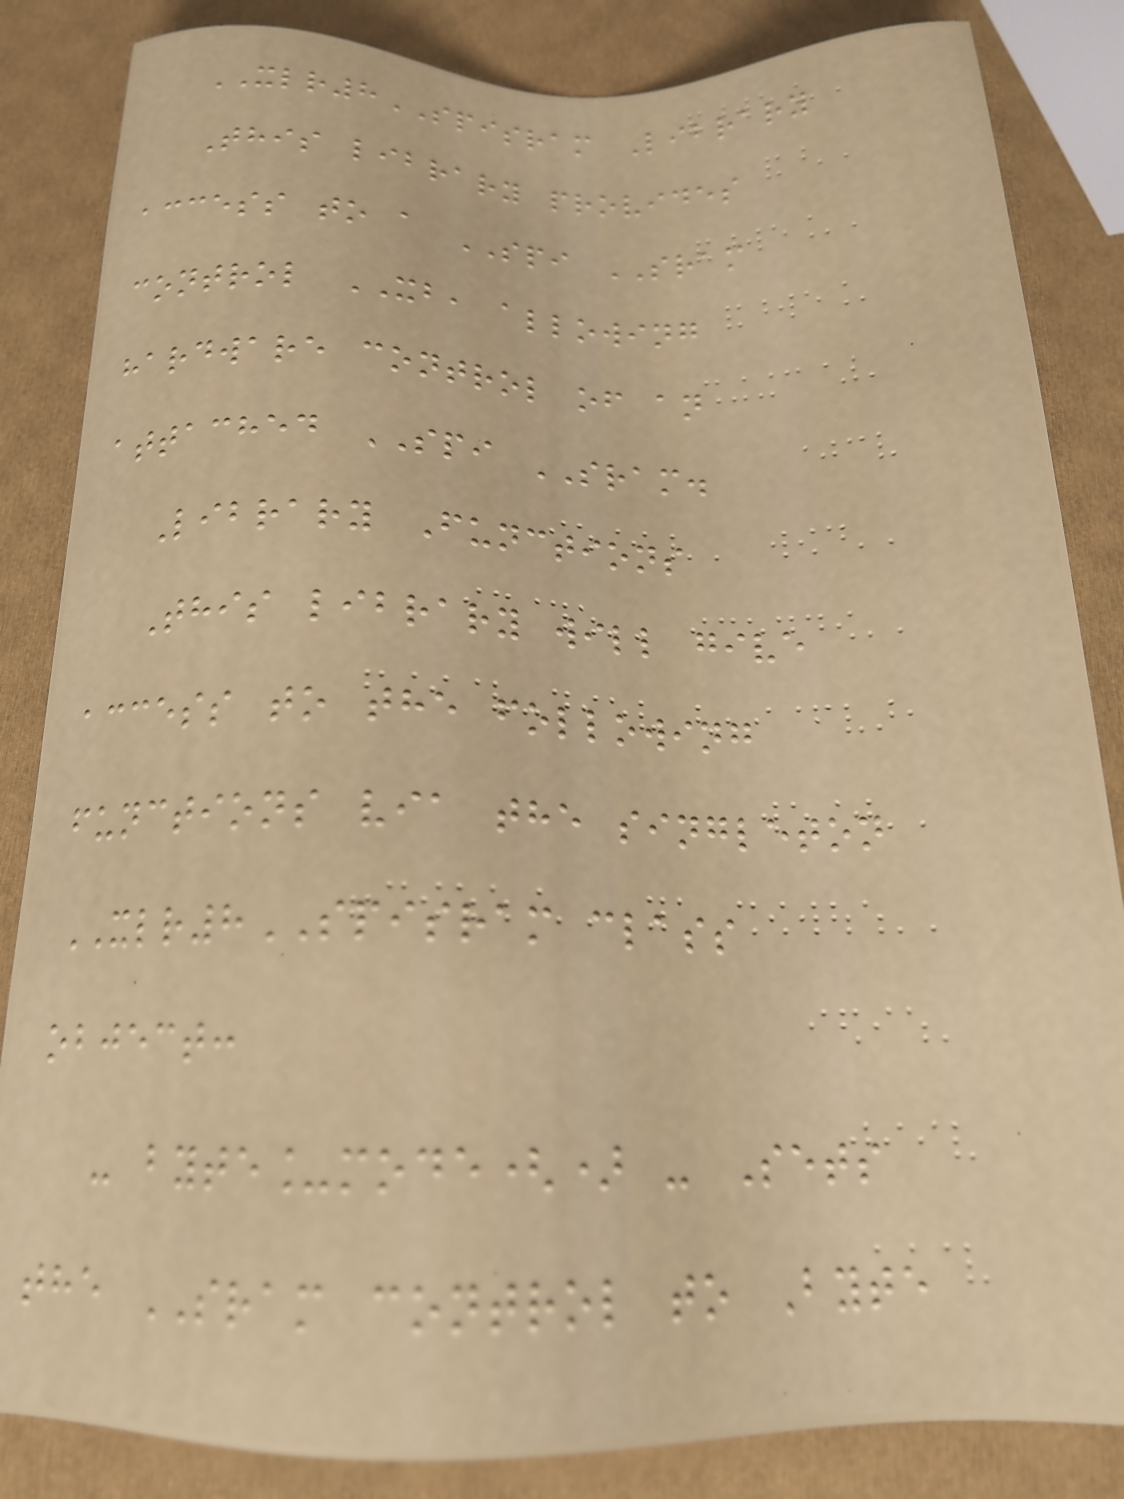XLR8SPISRAM Library
This library provides
access to a SPI SRAM
control XB, allowing
hardware control of an
attached SPI SRAM.
Library Functions
This library will give
access to the following
functions via the singleton
XLR8SPISRAM class
object:
- byte_mode() - Sets
the SRAM control to Byte
